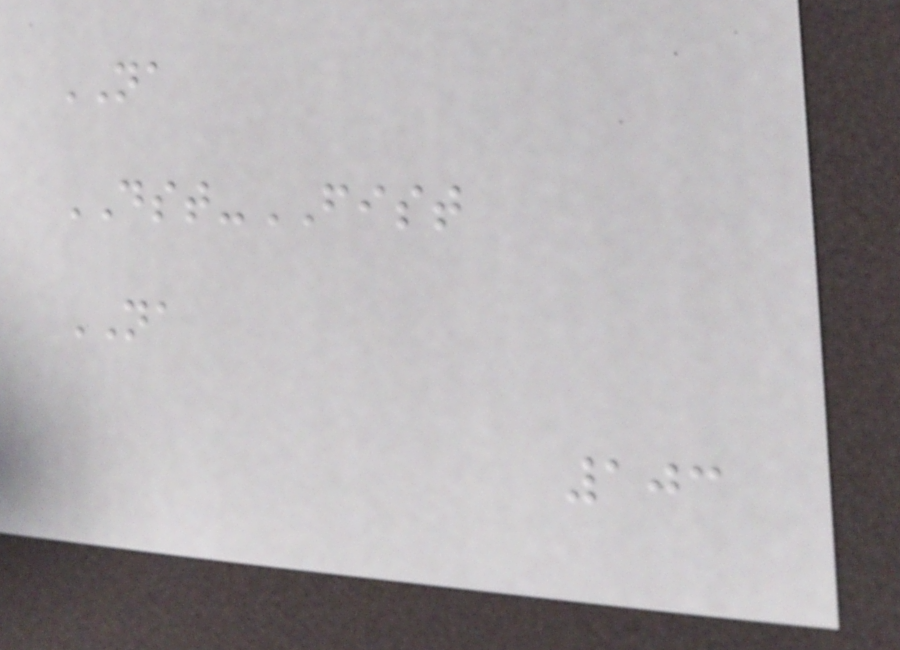NA
DST-FIST
NA
103
